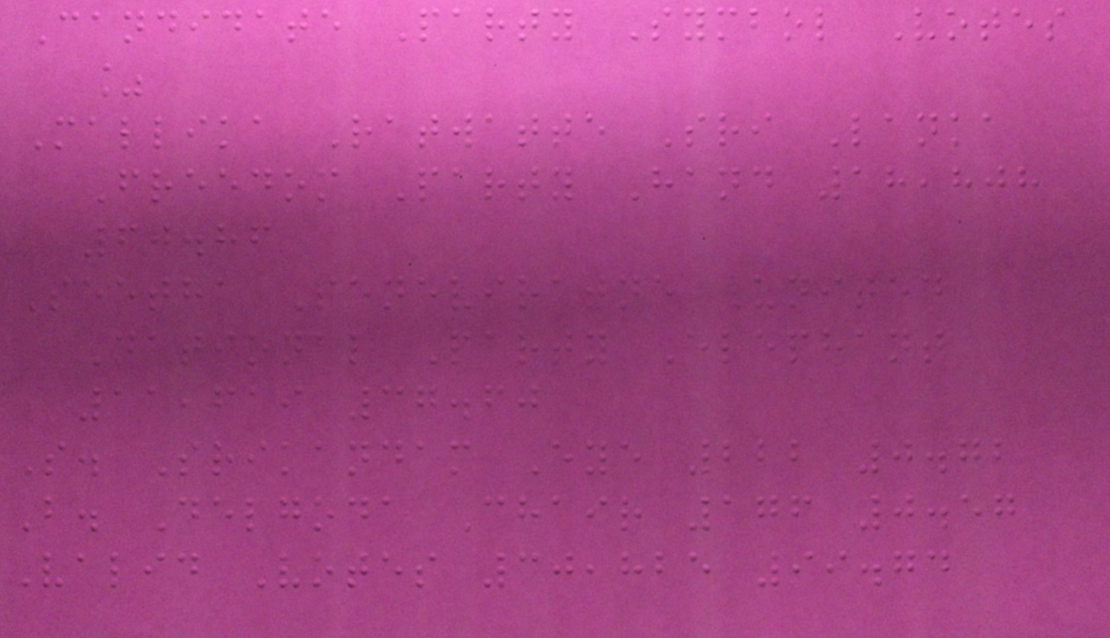Candidate Party Symbol Votes
%
Mallika Ratwatte Sri Lanka
Freedom Party Hand 18,808
60.86
Seetha Seneviratne United
National Party Elephant
11,619 37.60
S. Srikandam Eye 222 0.72
B. Delgoda Chair 176 0.57
Valid Votes 30,825 99.74
